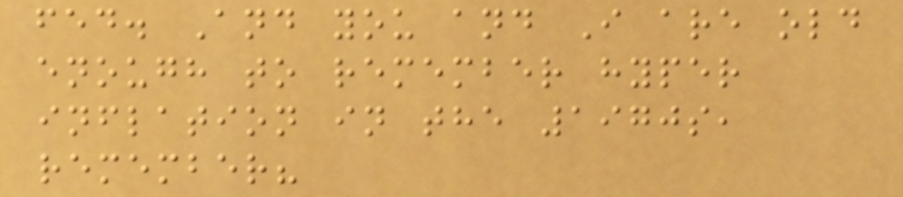fed. And you and I are old
enough to remember hyper
inflation in the 1970s,
remember?
